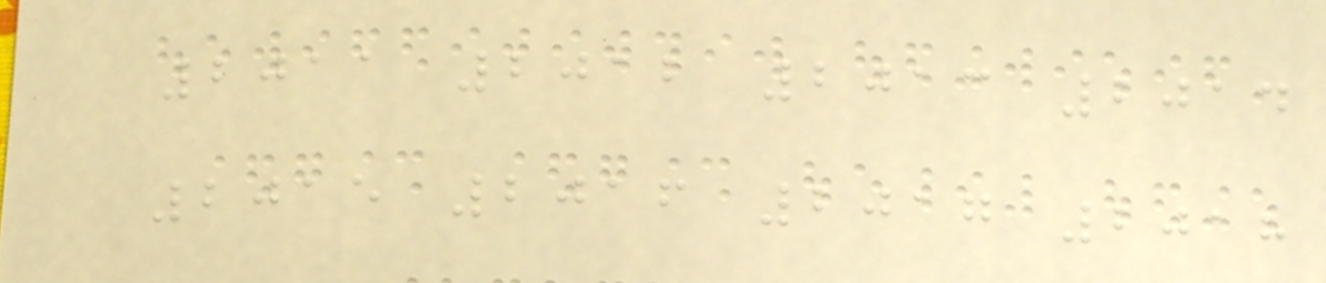2011 2012 2013 2014
2015 2016 2017 2018
